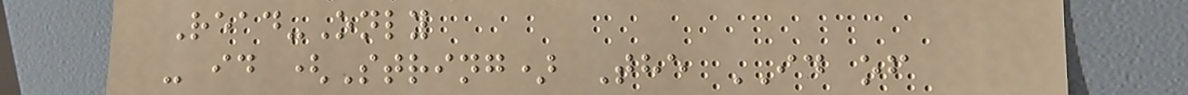Read-Only
- id (String) The ID of
